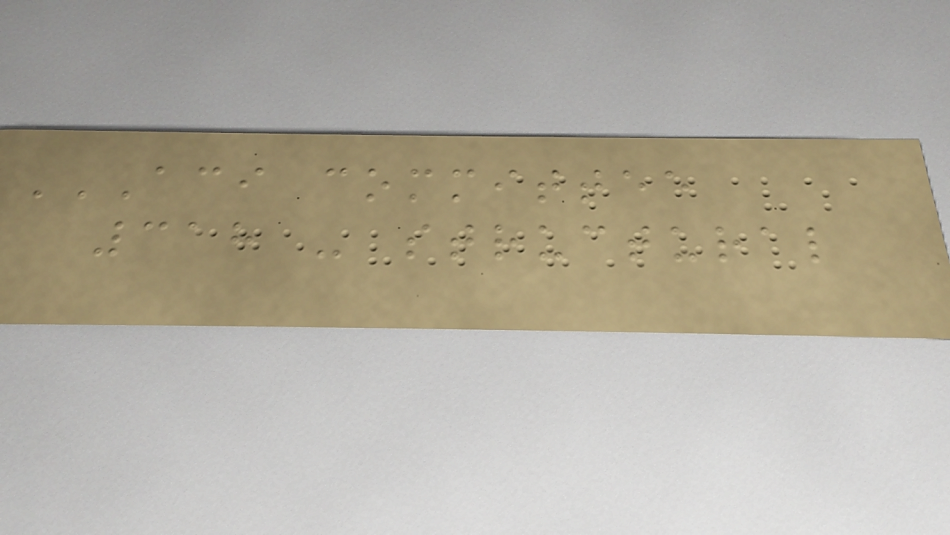ACI COMMITTEE
318 - STRUCTURAL
